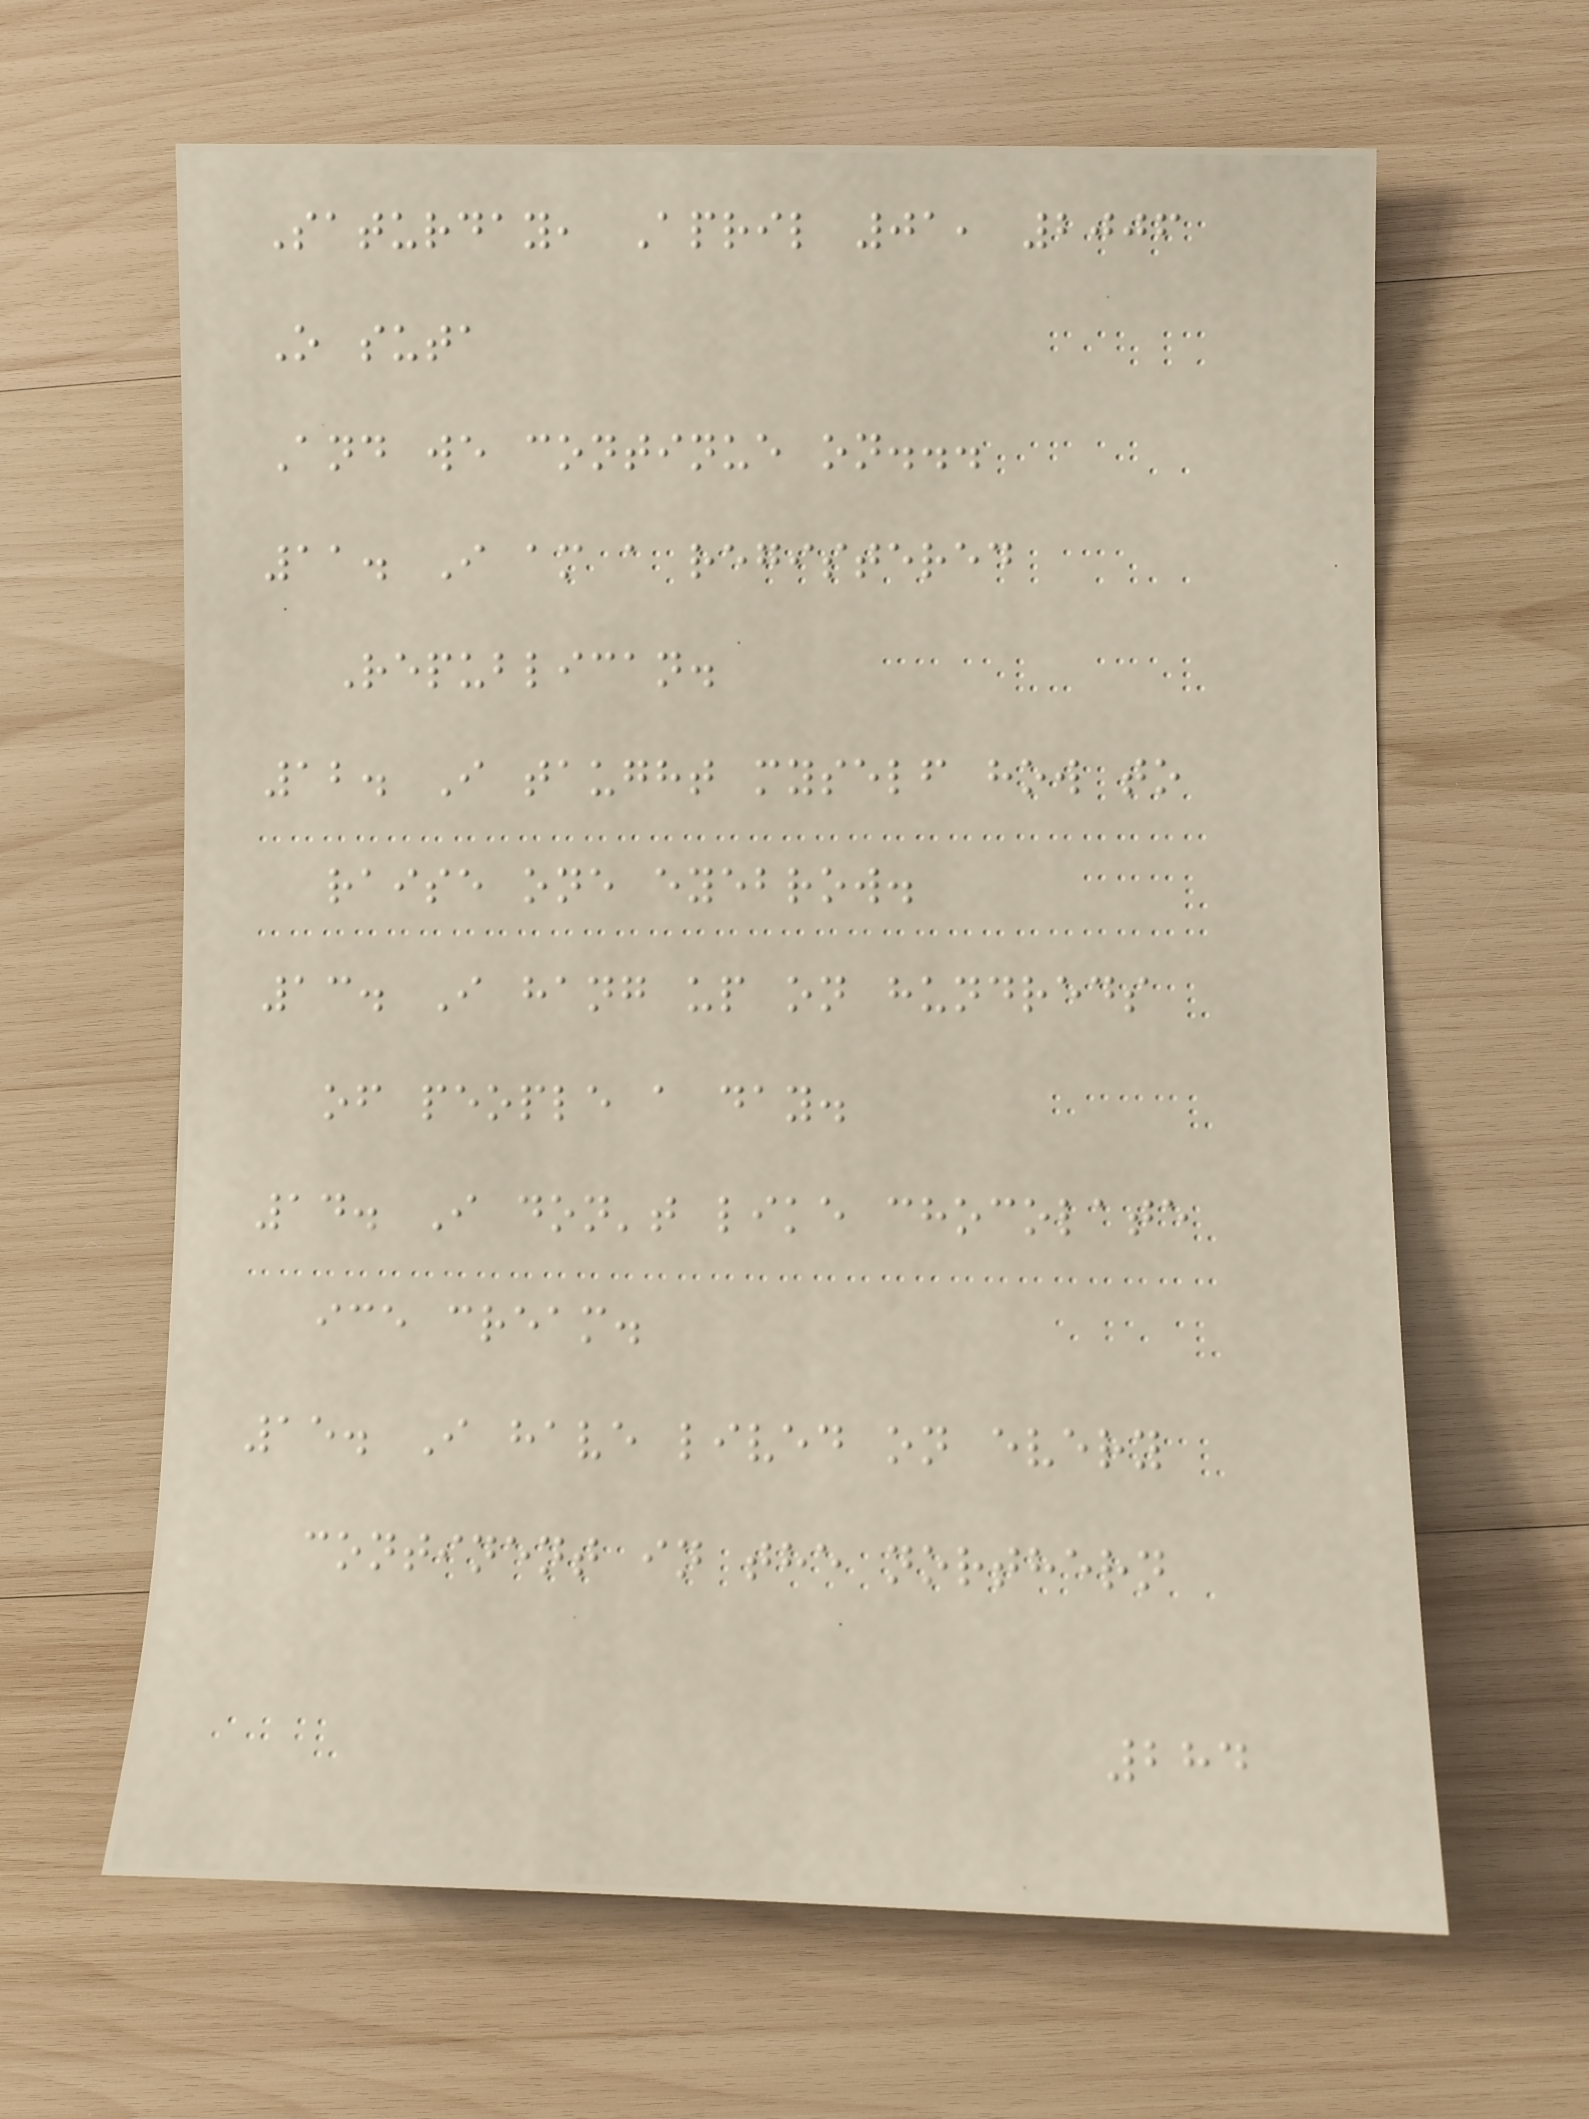Saturday, April 01, 2006
O suta
And we continue on...
11. I am a registered
Republican.
12. I taught myself how to
raise one eyebrow.
13. I hang up on hundreds
of people a day.
14. I don't like chocolate
ice cream.
15. I have lived on every
continent in the northern
284
